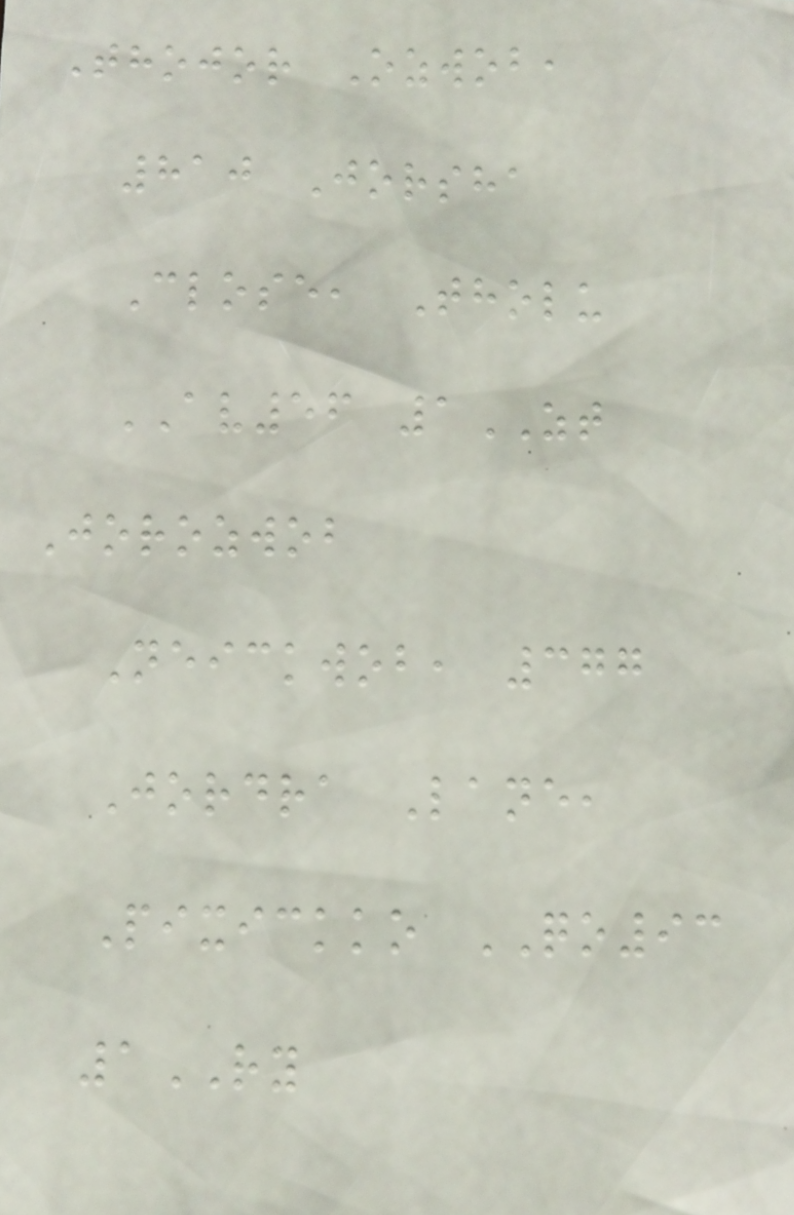Thojor Ozwob,
810 Jorsha
Close, Tholu
AV56 1ZT
Jorozwob
Neickwob, 377
Jordra Lane,
Pixickko QO93
1RY
